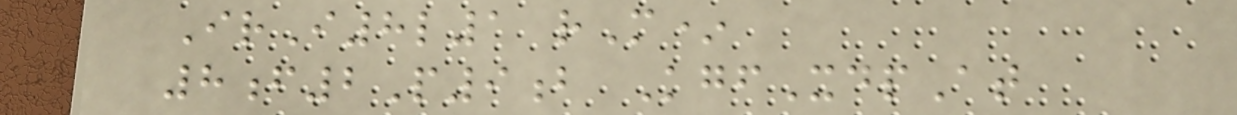IrI8l1 rM*
8f2P9b KgfXdpAt
